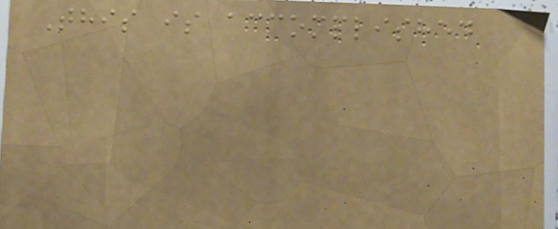This is accomplished
